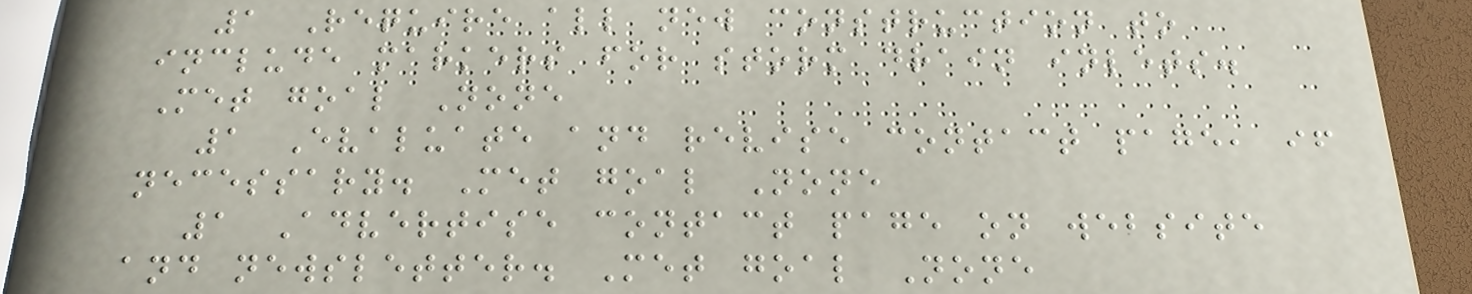1 Require all new construction to
include markers for storm drain inlets.
Met goal None
1 Evaluate and revise contact page, if
necessary. Met goal None
1 Advertise contact page on website
and newsletter. Met goal None
